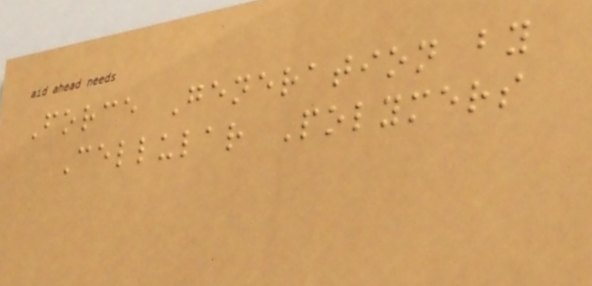Force Generation by
Cellular Polymers
